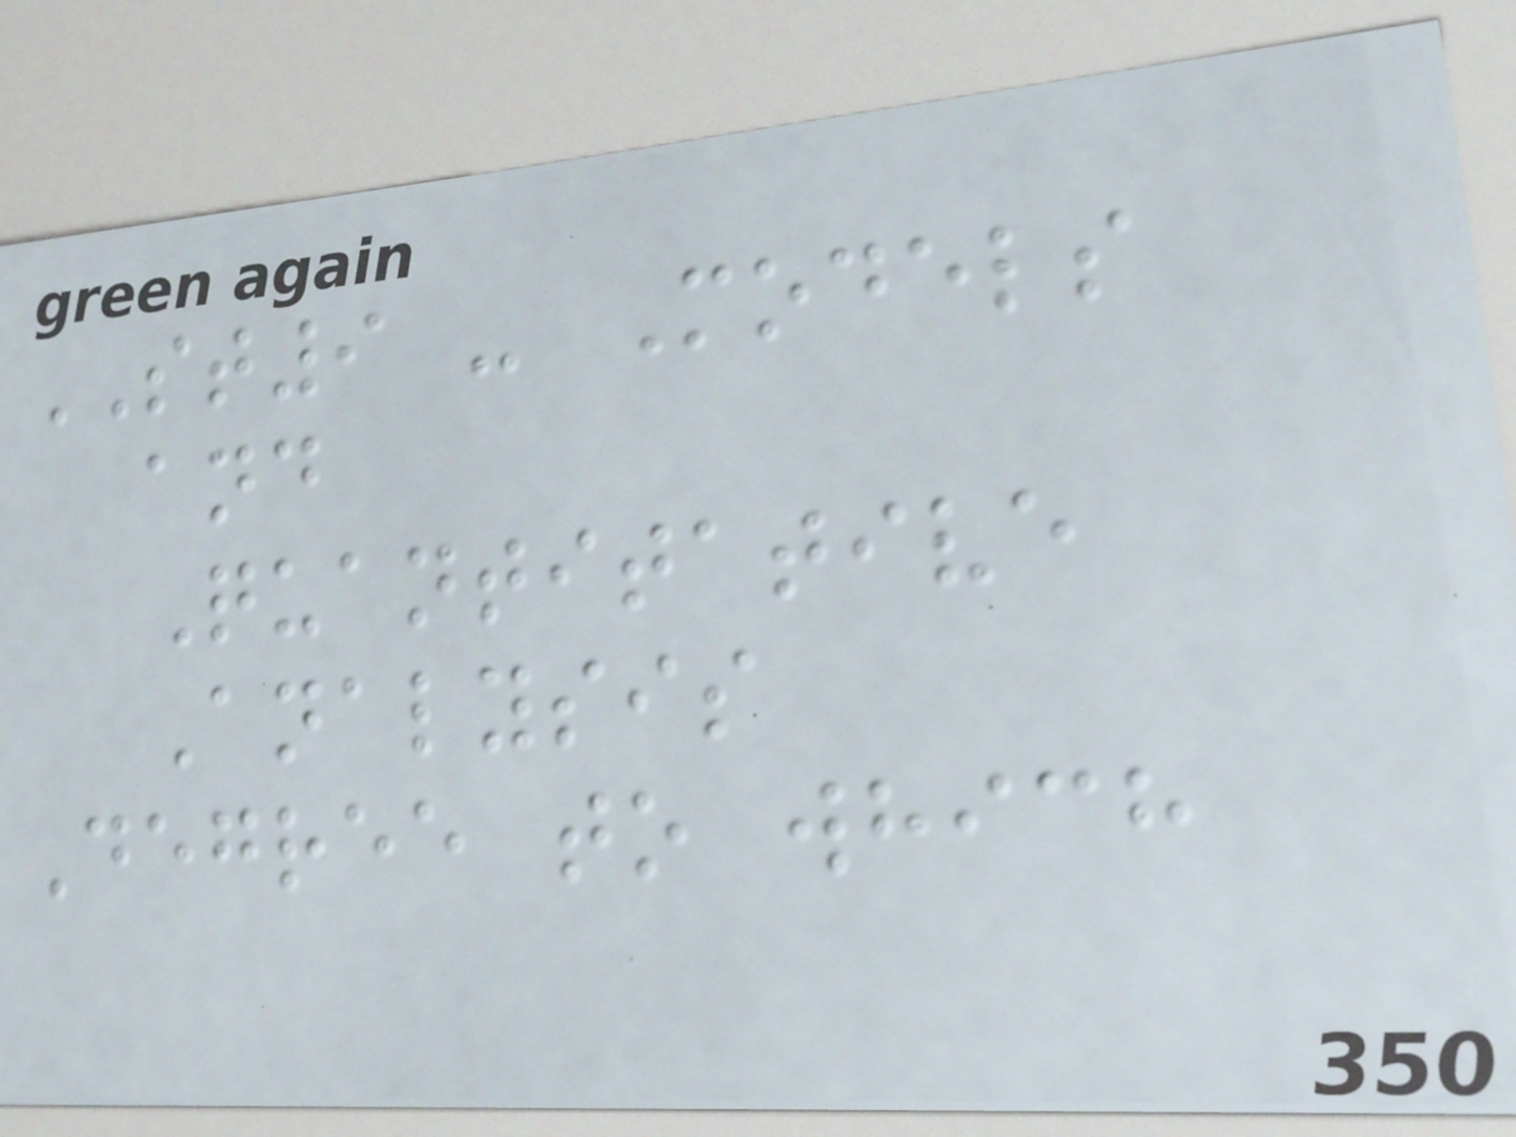ST9 - Models
and
Quantitative
Analysis
Degree to which
